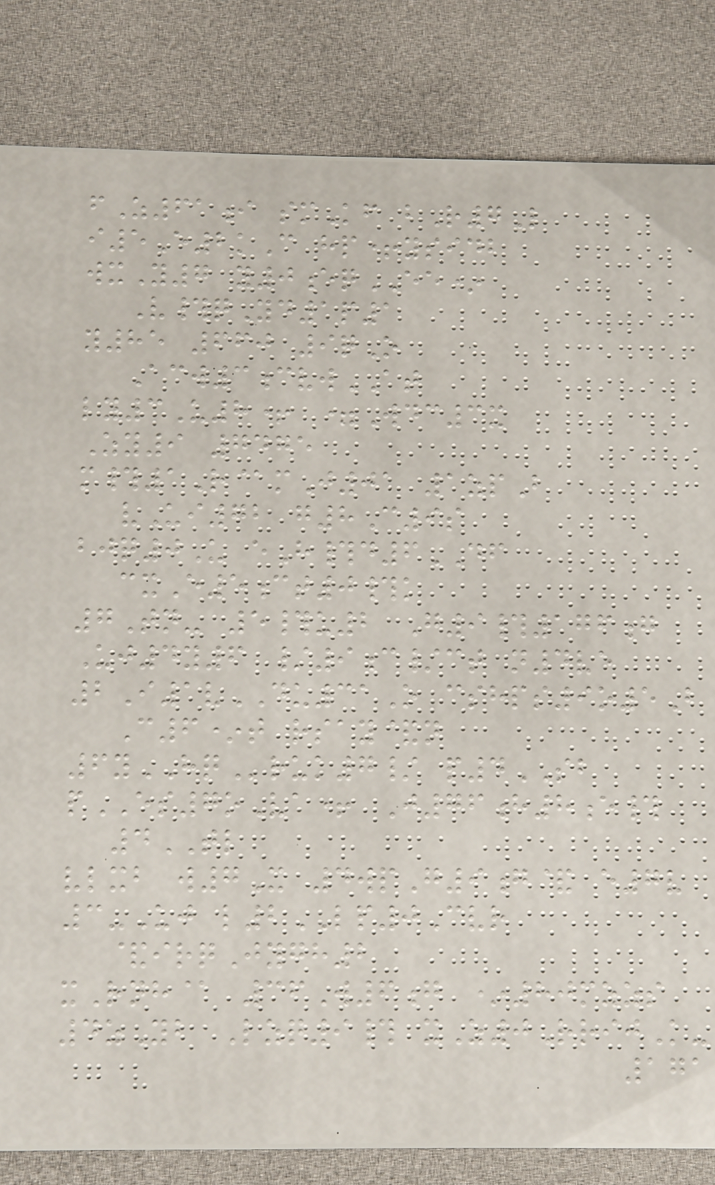fZ61i smKf bR7L
i5E2kC hp+ysidb
wxY7 y0eqEE*
V#qYd1p1
y85 660 9qO
Acw3cvwAT
ly3U8+ =Wdc3x
Zy9 7475
m#1R@mJ01 1zpB
vUi72 g8C9s
bjq0U eH#d6DF
cxE5ct0#k
7Tn- 5#u2 G9#176g
Uj4y6 /9c/ct n4ve
2I1vDU31O cshps9o5B
C6*t rsay&n
6yHQruk7/ p4SB
pES7oVa+ J76h8e#
4TL
vlxb w7X 4wpG9g& e7v
3-Uj l2LP0Cvr
&irqJygh2
xRnh@ 36W6g *80mzzs
4zYb Lzq9# xZ0RrijK-
171
